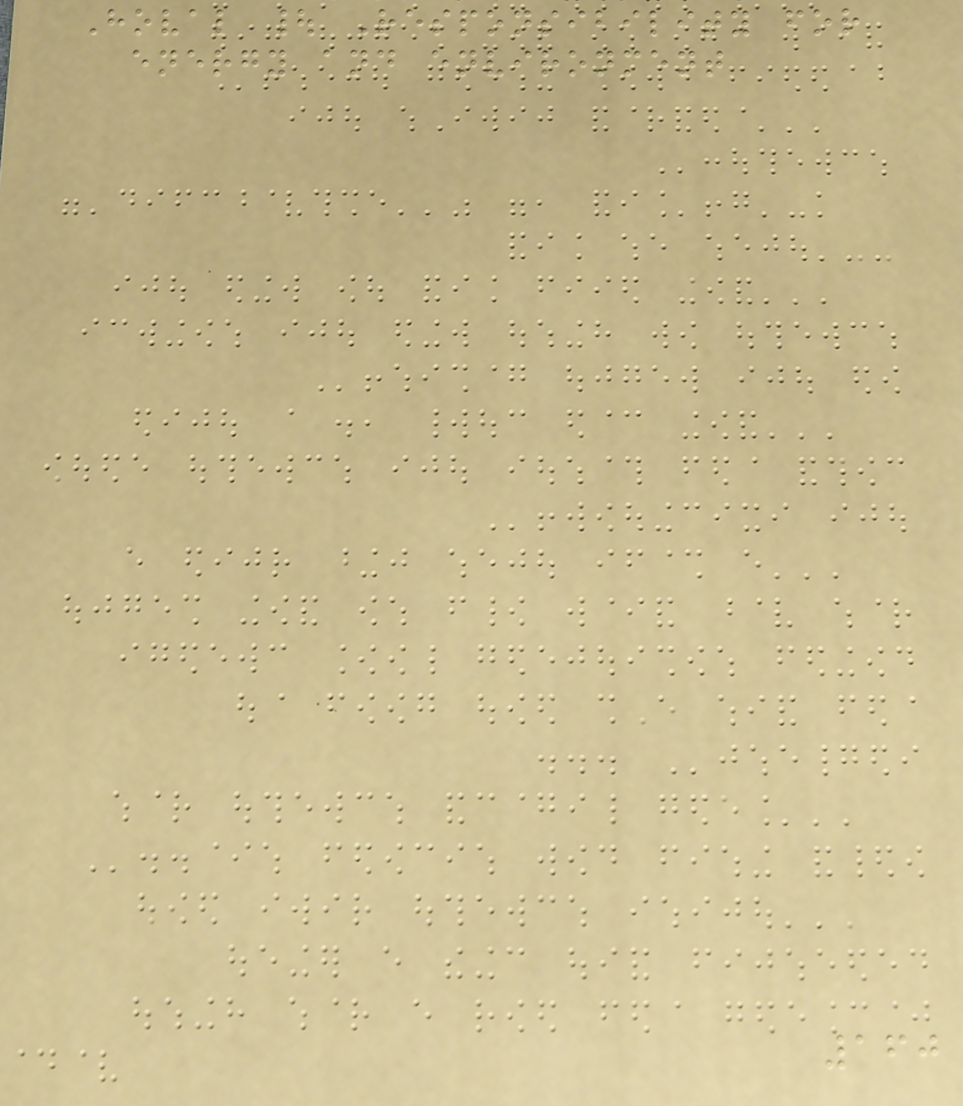Hoval | Responsibility for
energy and environment
160
